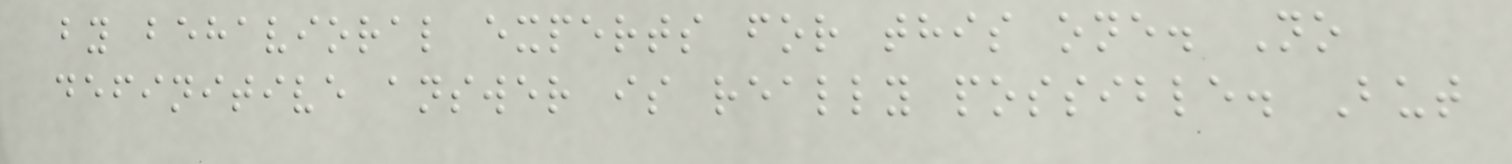by behavioral experts for this one. No
definitive answer is really possible. But
